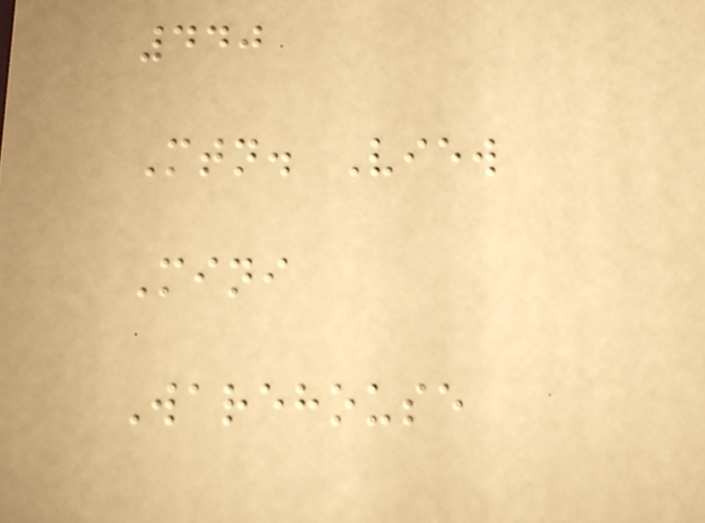440
Mtn. View
Mini
Warehouse
